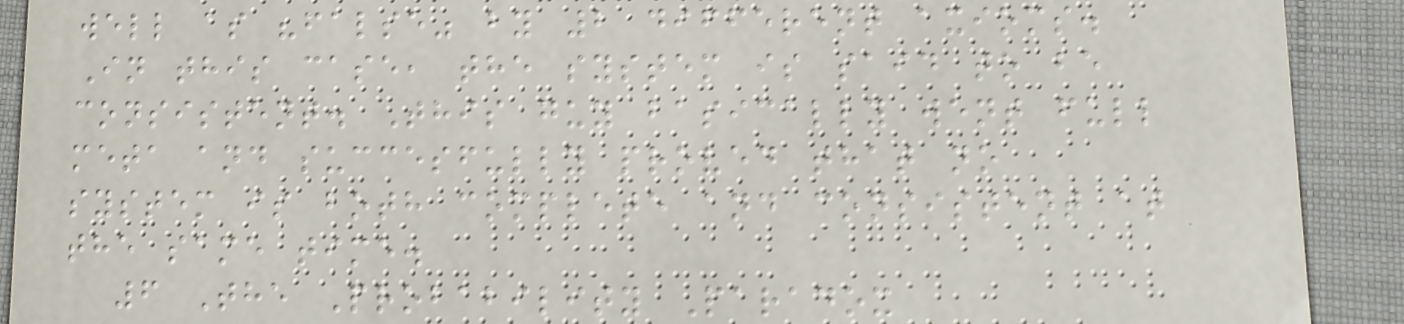well as "false" by 2 different axioms.
In this case, the system is said to be
consistent. This guy basically went full
meta and succesfully proved that no
system is both complete and consistent at
the same time.
6 The Probability Paradox
